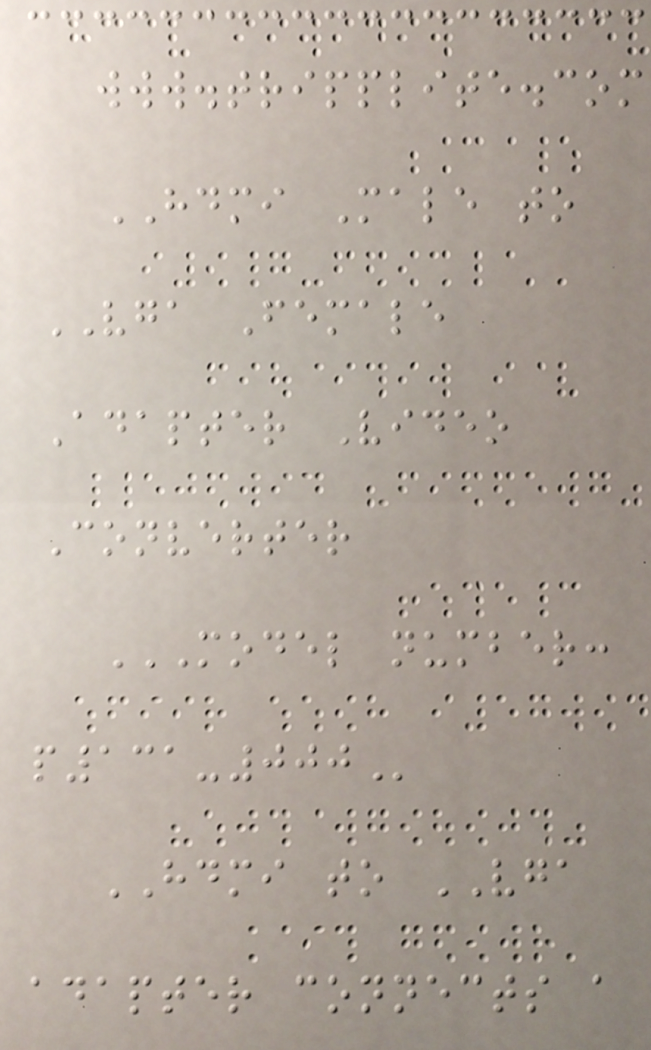www.tripplite.com
HDMI Male to
VGA Female
Adapter Video
Converter
MODEL NUMBER:
P131-000
HDMI to VGA
adapter connects a
